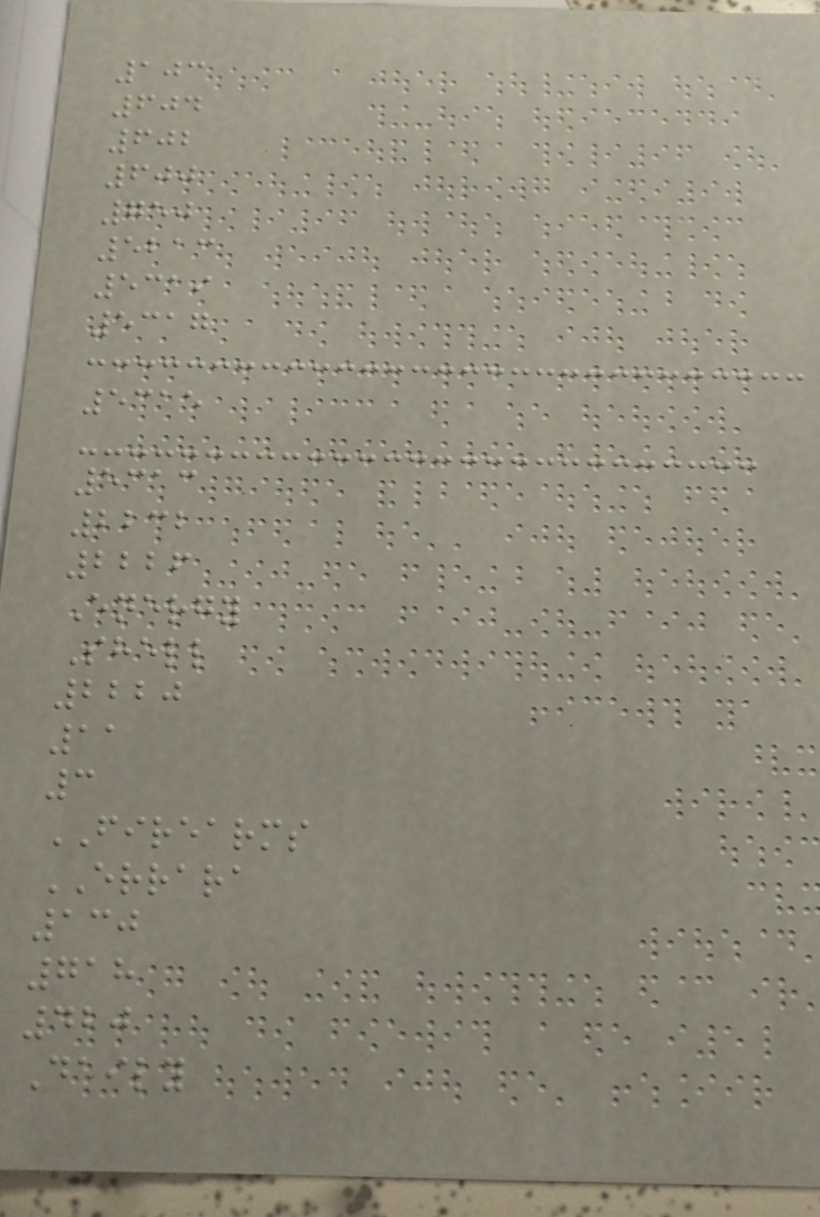103
604
602
600
750
5213
5319
5317
5315
5313
2232
2226
Energy
Shell
2220
11
3
FIREARMS
ERRARA
130
718
420
Daily
